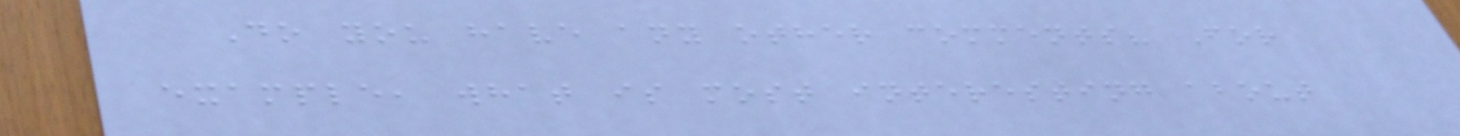Do you have any other comments? For
example, what is most interesting about
